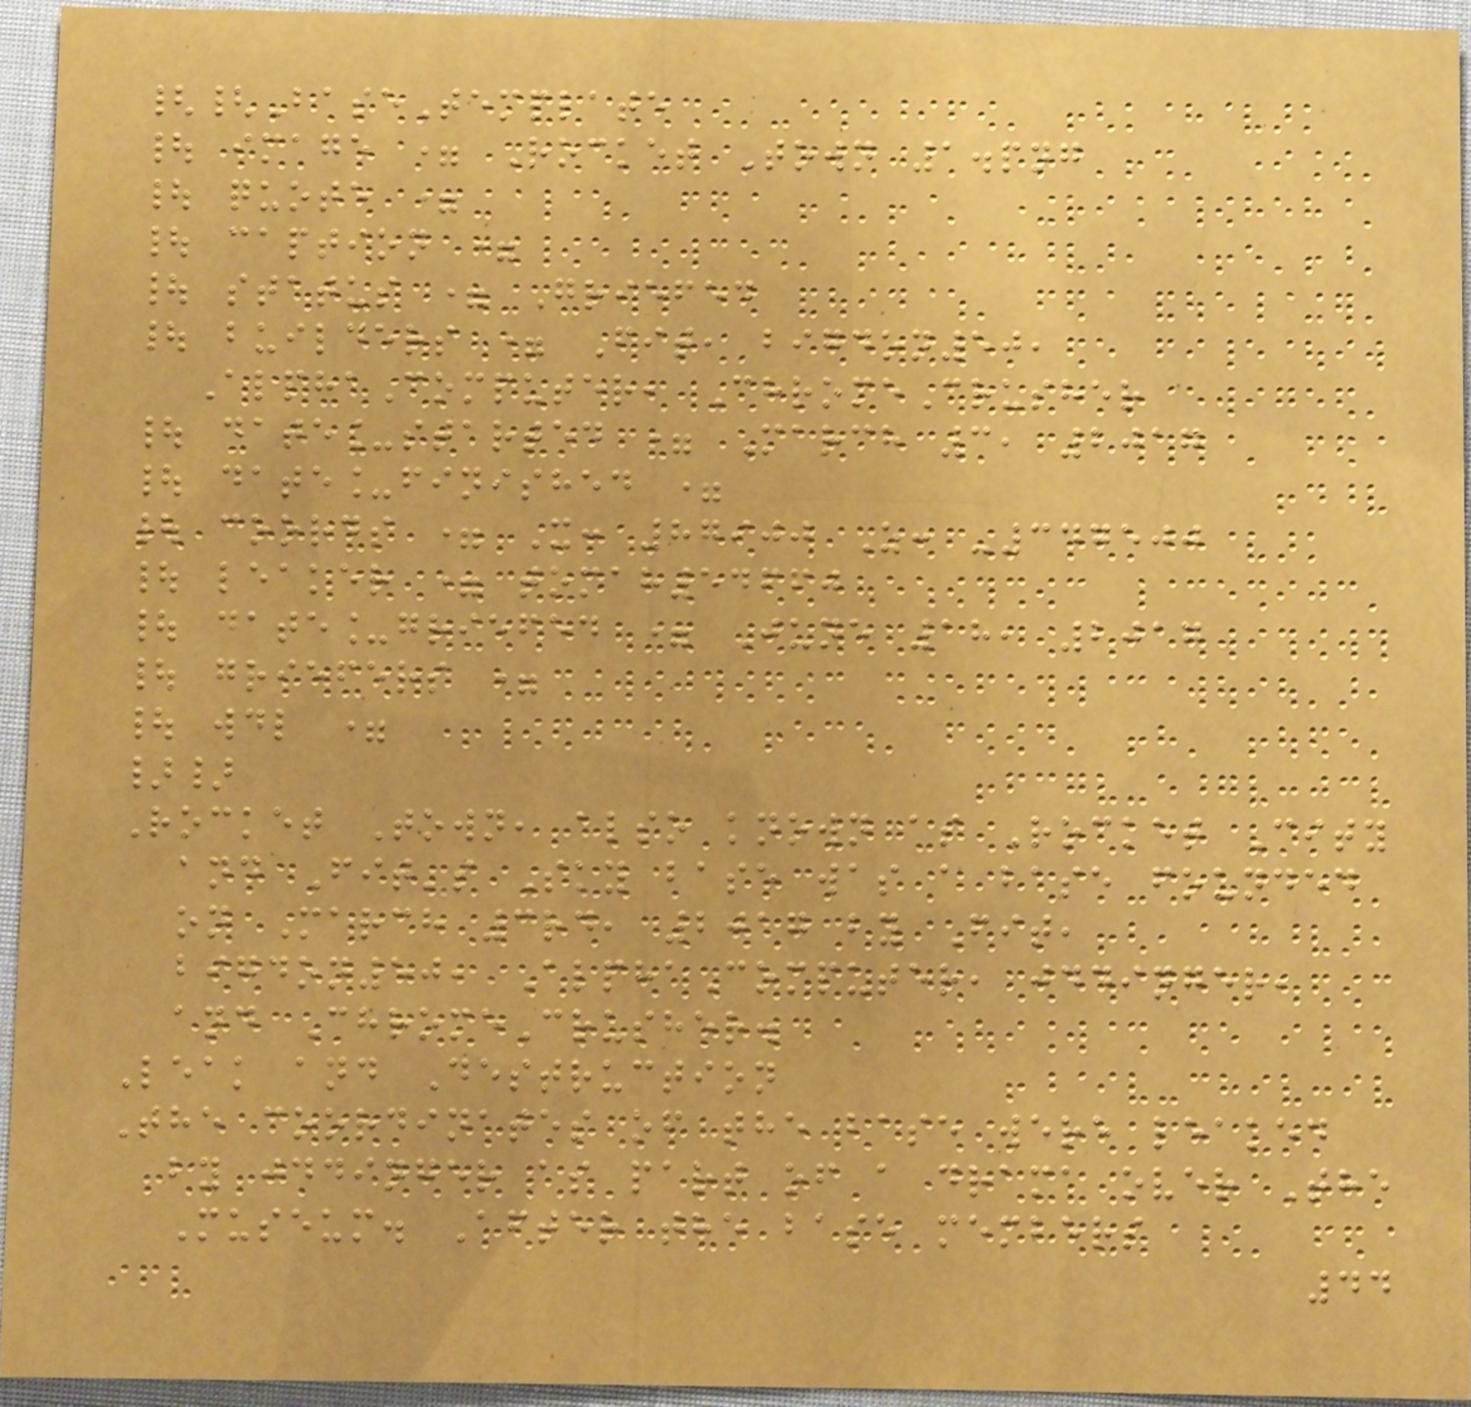{{BaseTemplate
| image = Rocket Town 1.png
| quote =
| caption =
| status = Griefed
| builders = Fit, bigdon50,
AlphaComputer, ChromeCrusher
| date_started = March 3, 2017
| date_finished =
| coords = X: 87900 Z: -347500
| leaker = tomah54660
| date_griefed = June 18, 2017
| griefers =
| wdl =
}}
Rocket Town, also known as Rocket City
and Fit's Sky base was a base founded
on March 3rd, 2017 by Fit,
bigdon50, AlphaComputer, jddinger,
and ChromeCrusher.
Leak and Destruction
The coordinates of the base were leaked
by jddinger as part of a drama over The
Museum. After the base members
44
